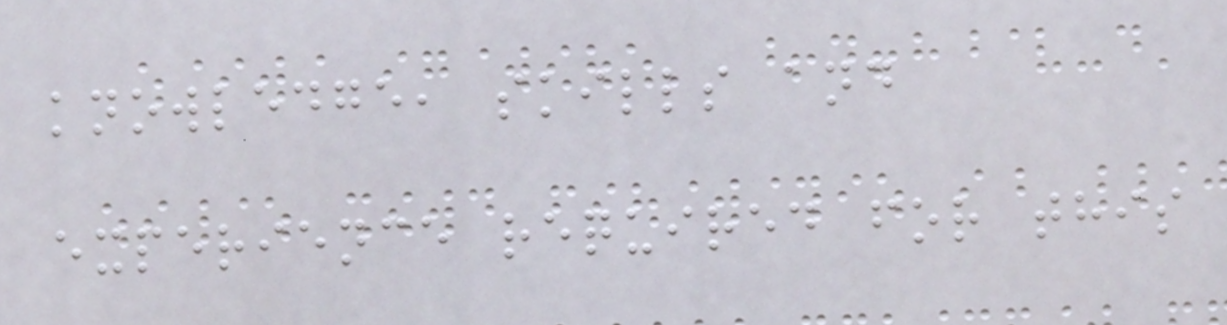knowledge, skills and
experience required for this
